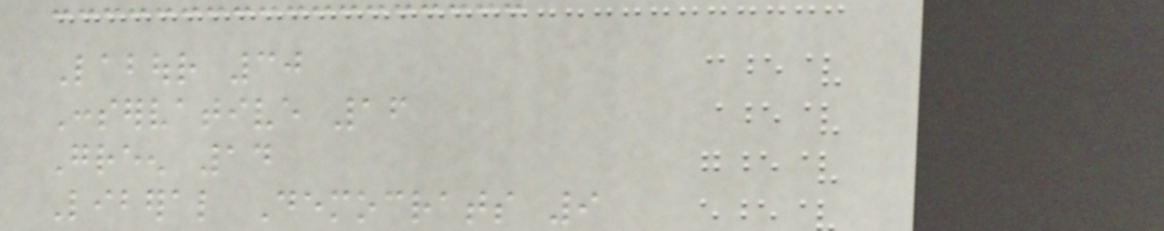Labour 30
Conservative 16
Green 14
Liberal Democrats 9
